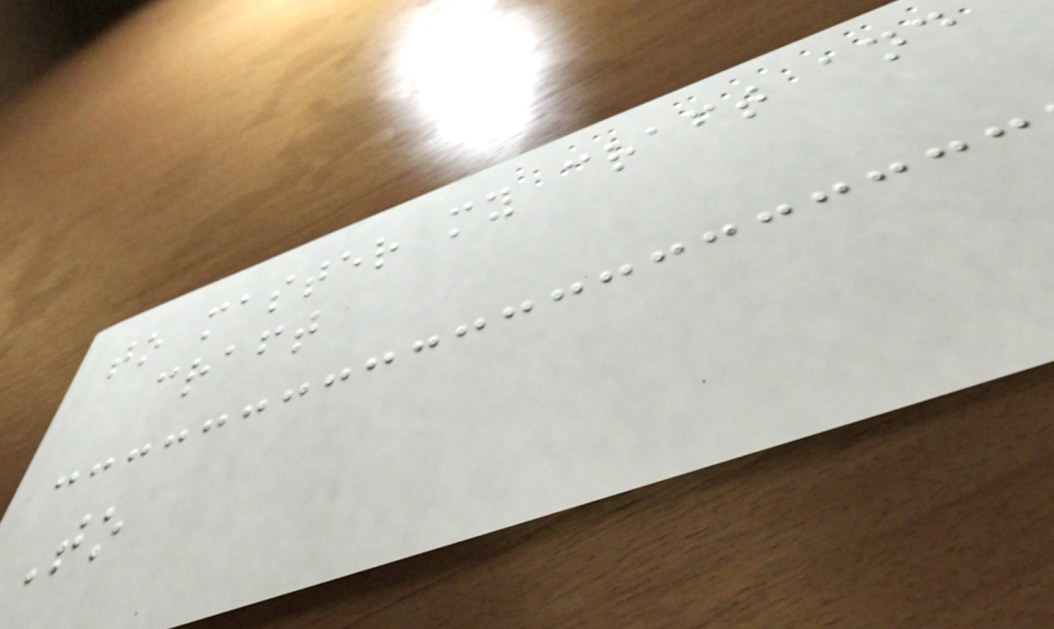to master my craft and
craft
To
